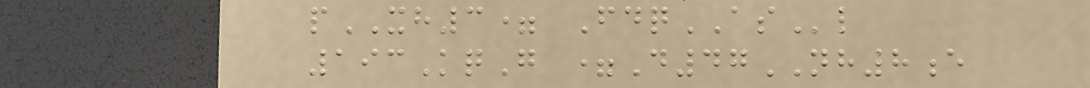pXH3= FdqASl
193KqG =D47NH8e
